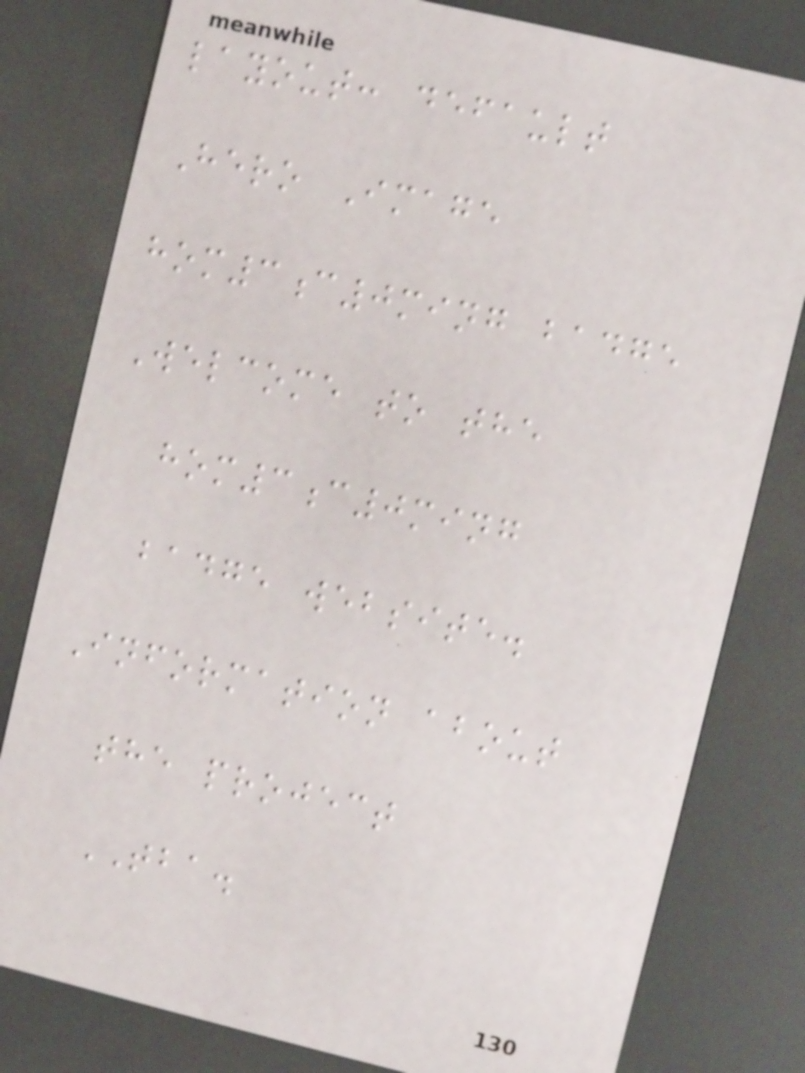layout: default
Hero Image
hom3c0ming badge
Welcome to the
hom3c0ming
badge website.
Information about
the project
TBA.
